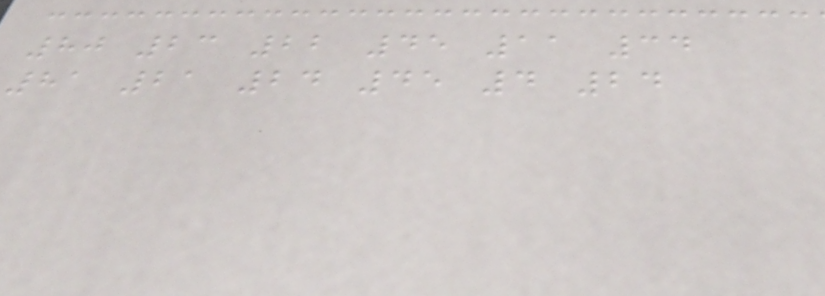80 23 22 45 11 34
81 21 24 45 4 24
